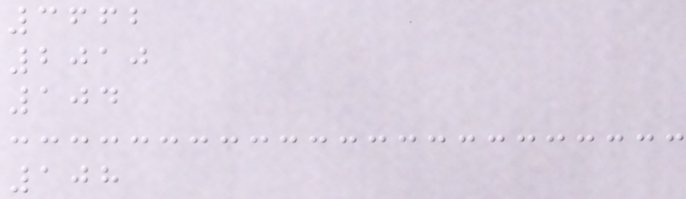3662
2010
104
108
